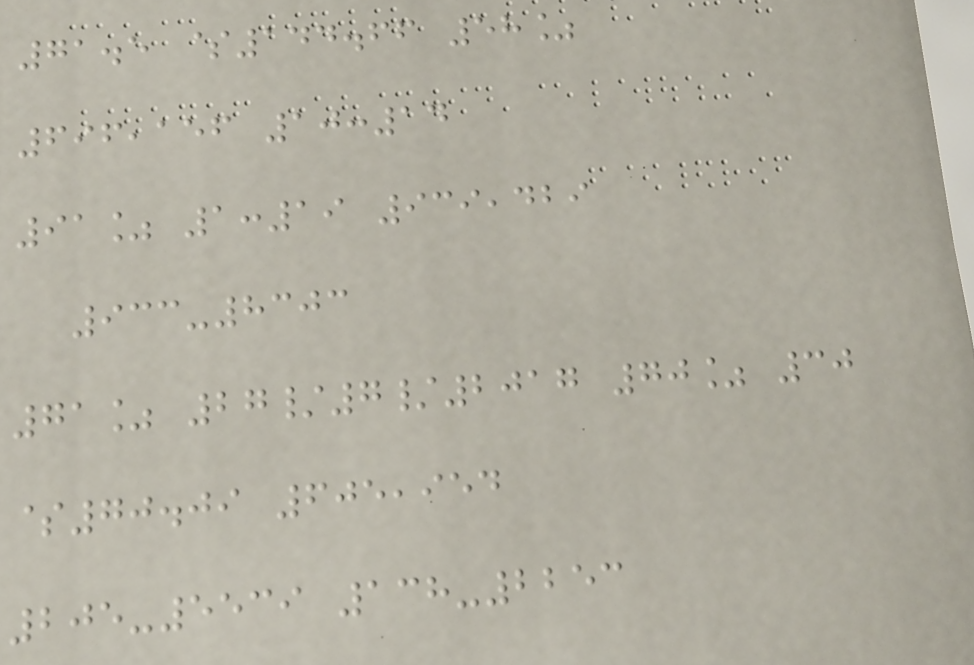71.5 $144.66 58%
696,156 10:14
91% 1:19 939,429
933-8303
71% 27/7/2017 70% 30
$70.09 605,954
205-5539 138-2253
